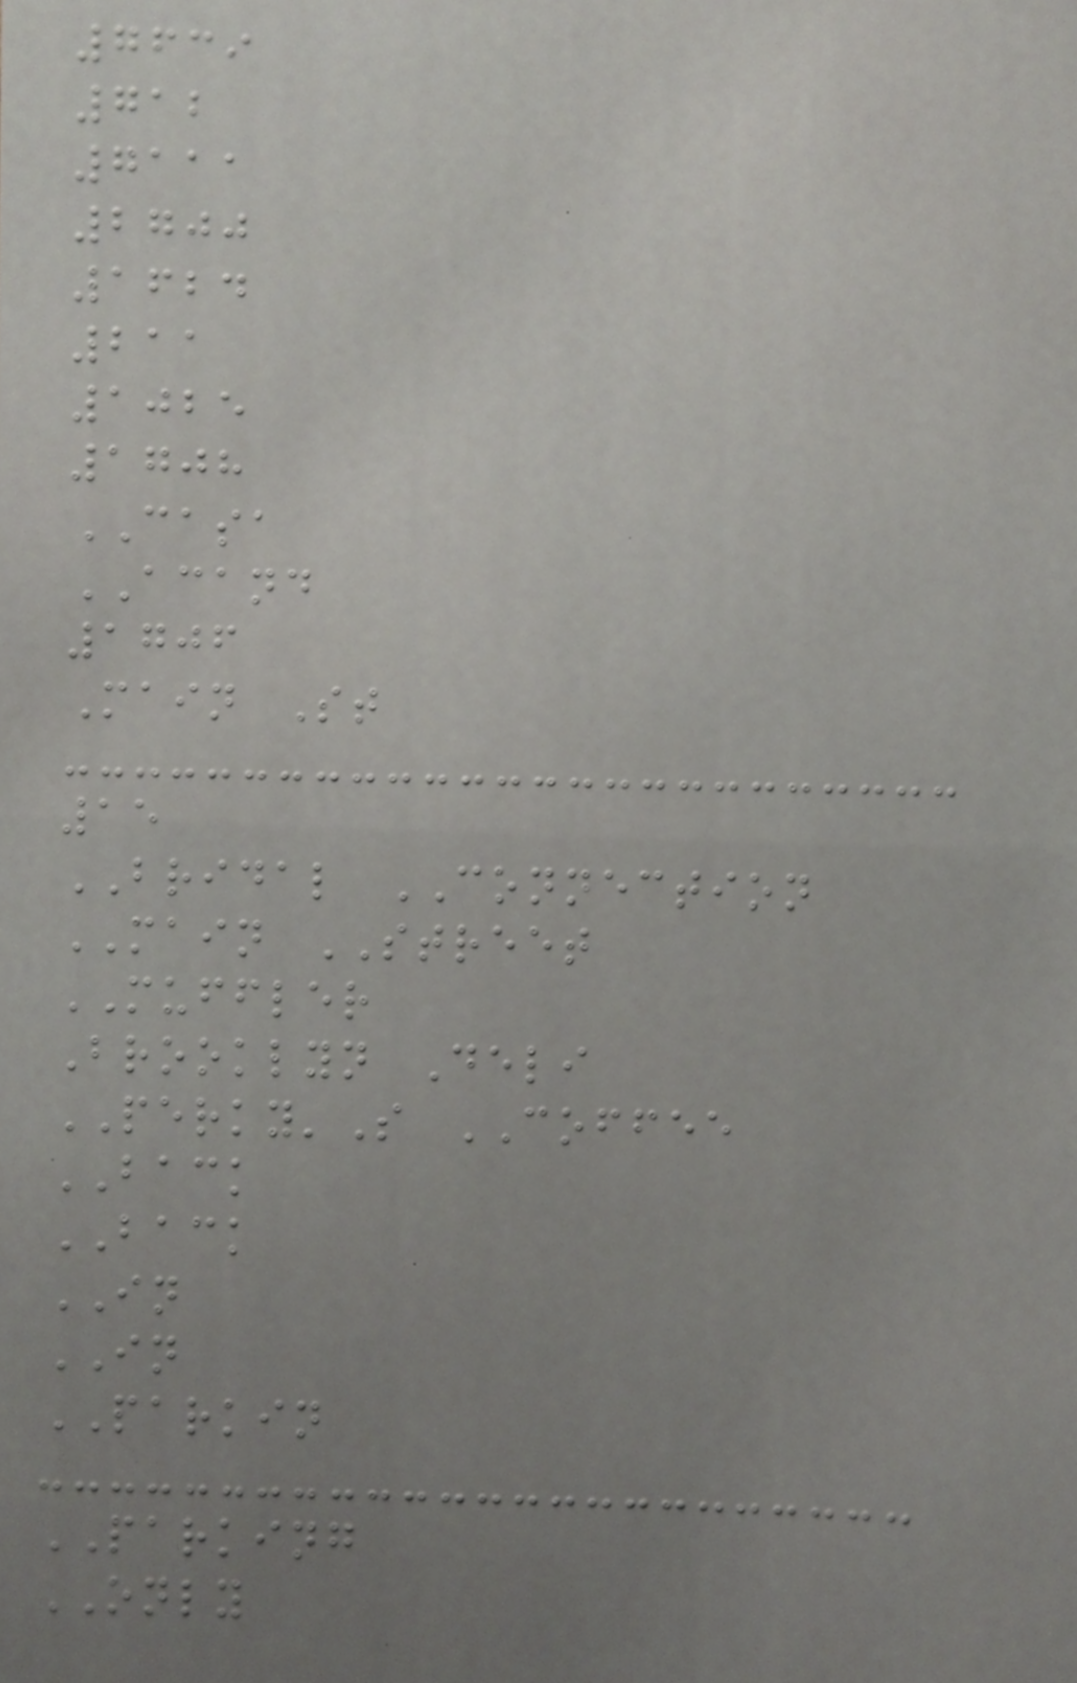7639
712
7111
2700
1624
211
1025
1708
CASA
ACAND
1706
Main St
15
BRIDAL CONNECTION
MAIN STREET
MUFFLER
Brooklyn Deli
PERKY'S COFFEE
BACK
BACK
IN
IN
PARKIN
PARKING
ONLY
